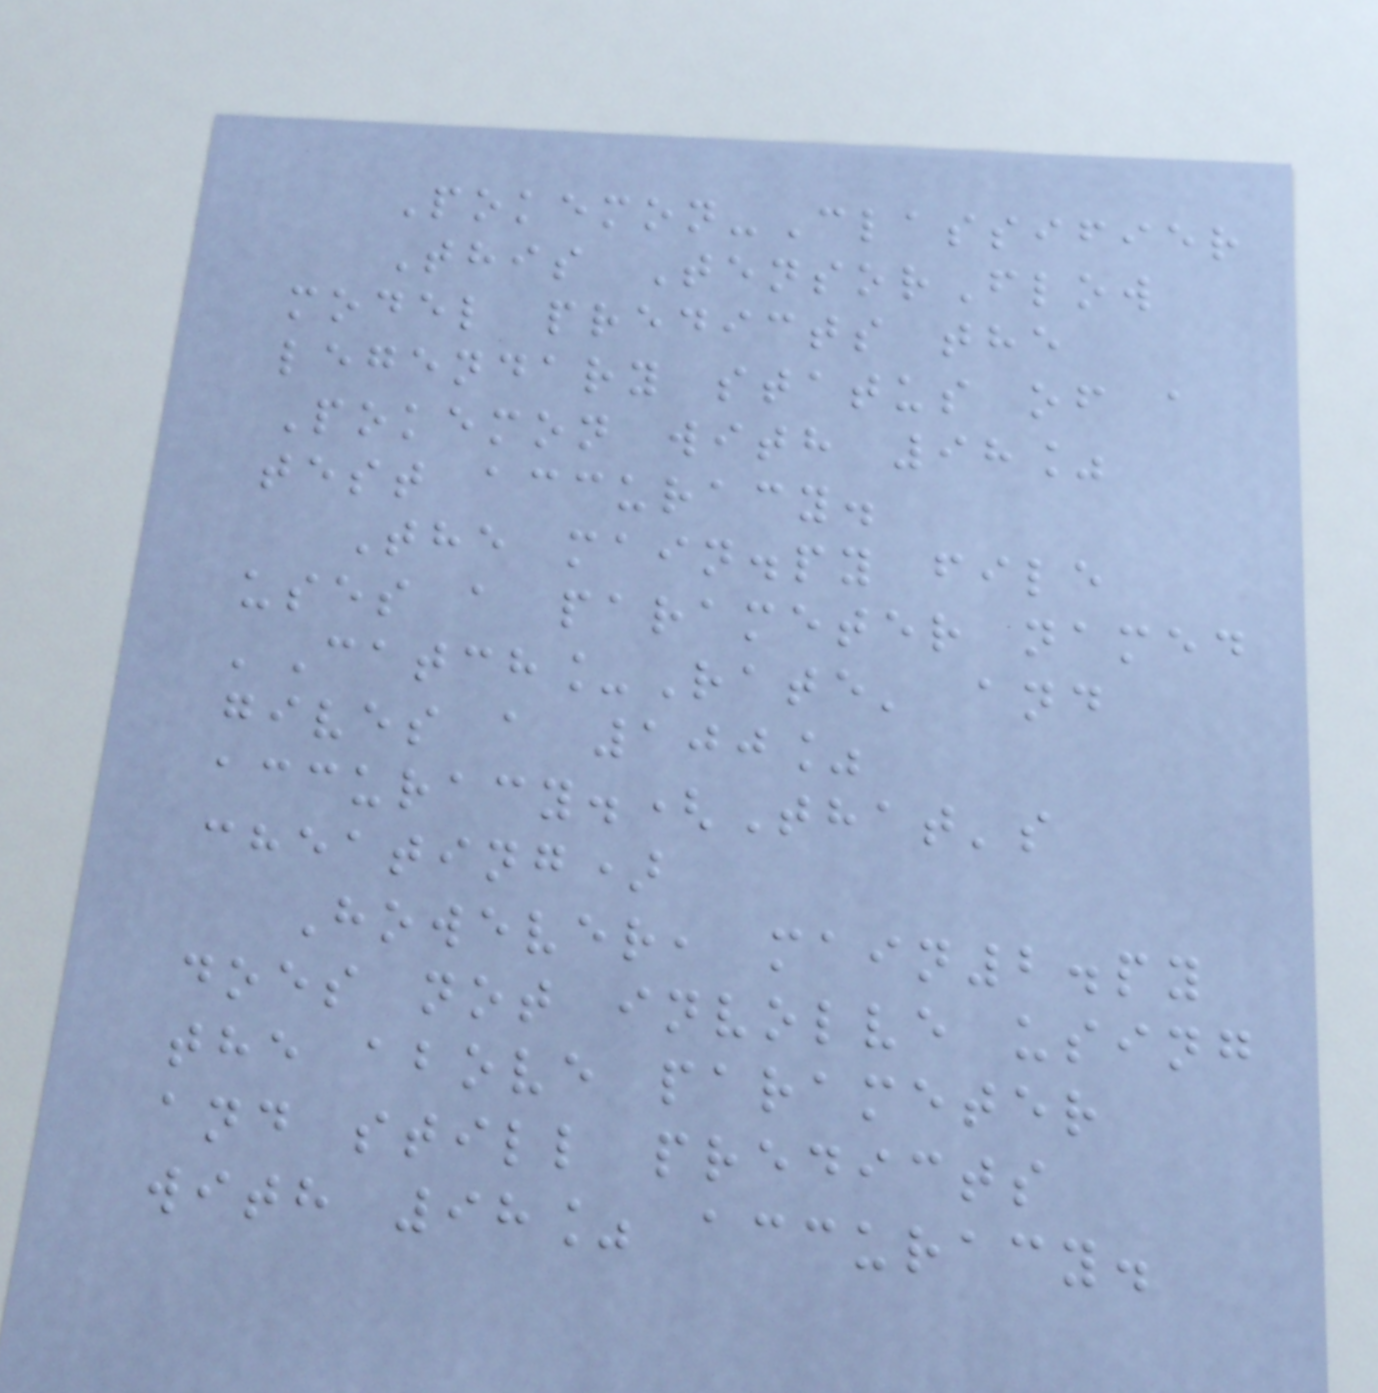Pokemon-Classifier
This TensorFlow
model predicts the
legendary status of a
Pokemon with 98%
test accuracy.
The main.py file
uses a parameter named
'Catch_Rate' and
gives a 100%
accuracy.(That's
cheating)
However, main2.py
does not involve using
the above parameter
and still predicts
with 98% accuracy.
